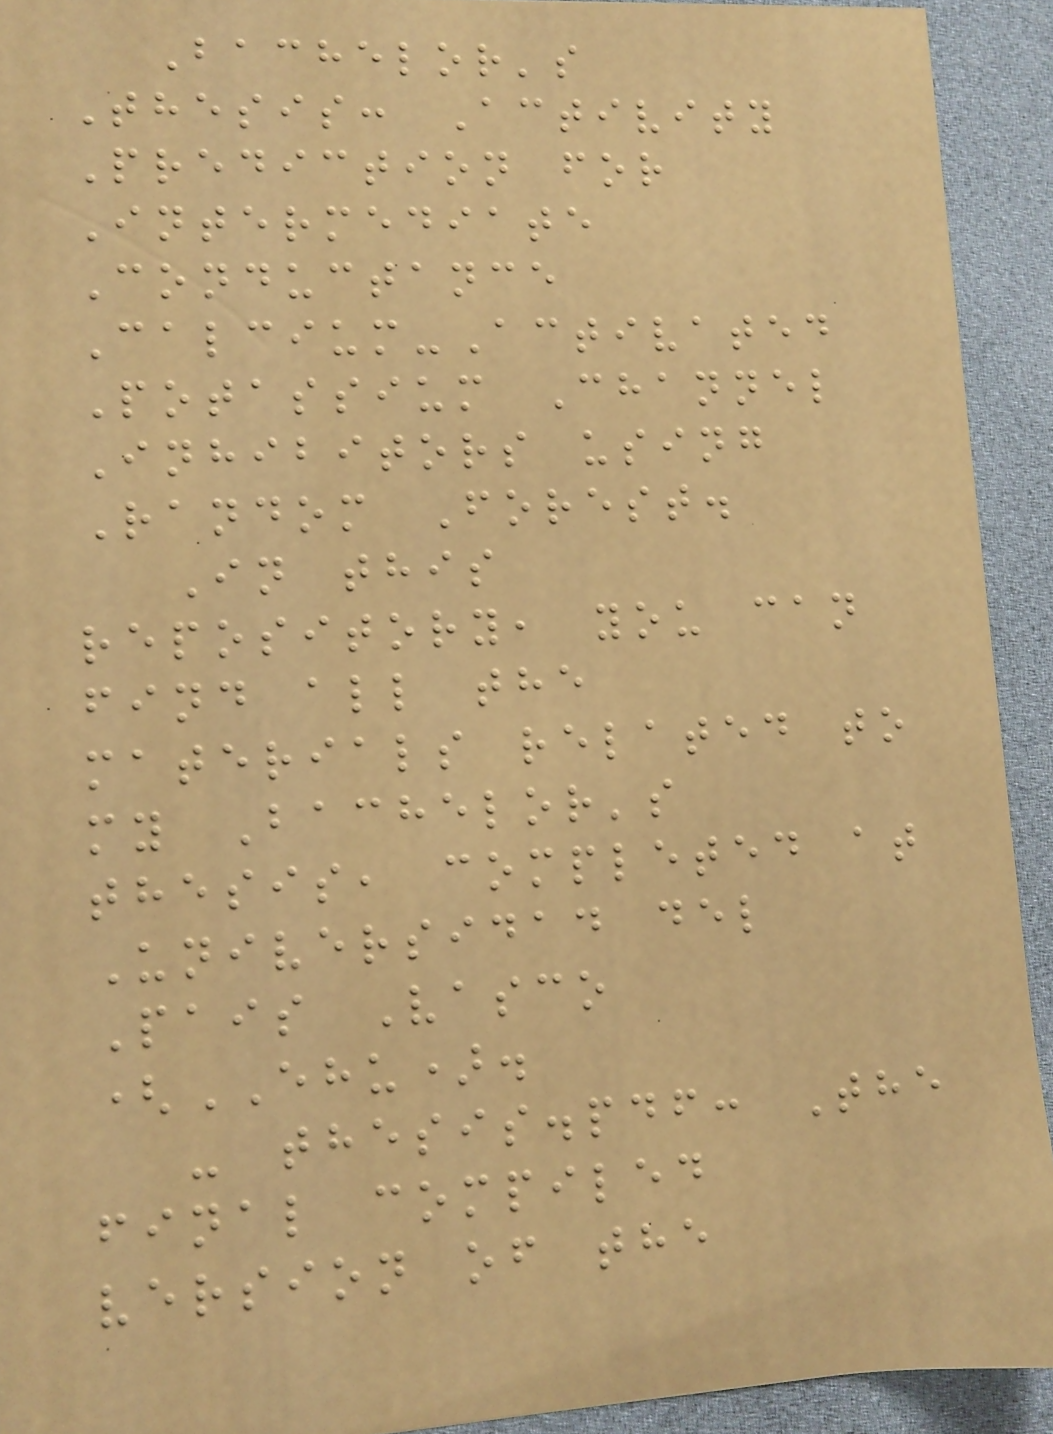Bachelor's
Thesis: Activity
Prediction for
Intermediate
Conductance
Calcium-Activated
Potassium Channel
Inhibitors using
Random Forest.
In this
repository, you can
find all the
materials related to
my Bachelor's
thesis, completed at
Universidad del
Pais Vasco
(EHU).
- thesis.pdf: The
final compiled
version of the
